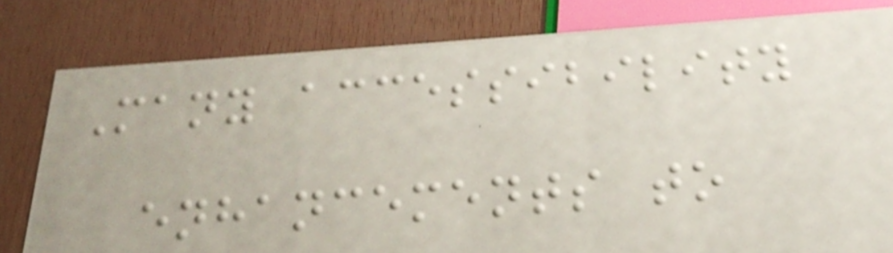Many accessibility
enhancements to
